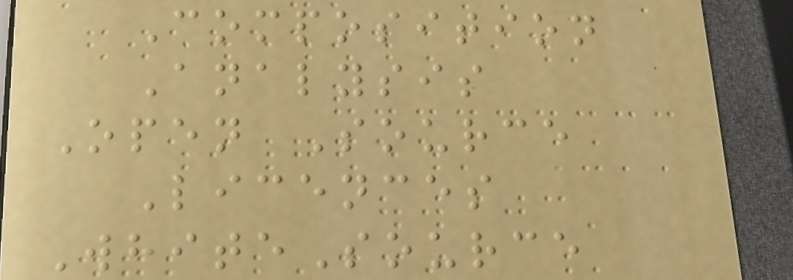Composition
Analysis
Open Source
Licences
WhiteSource
